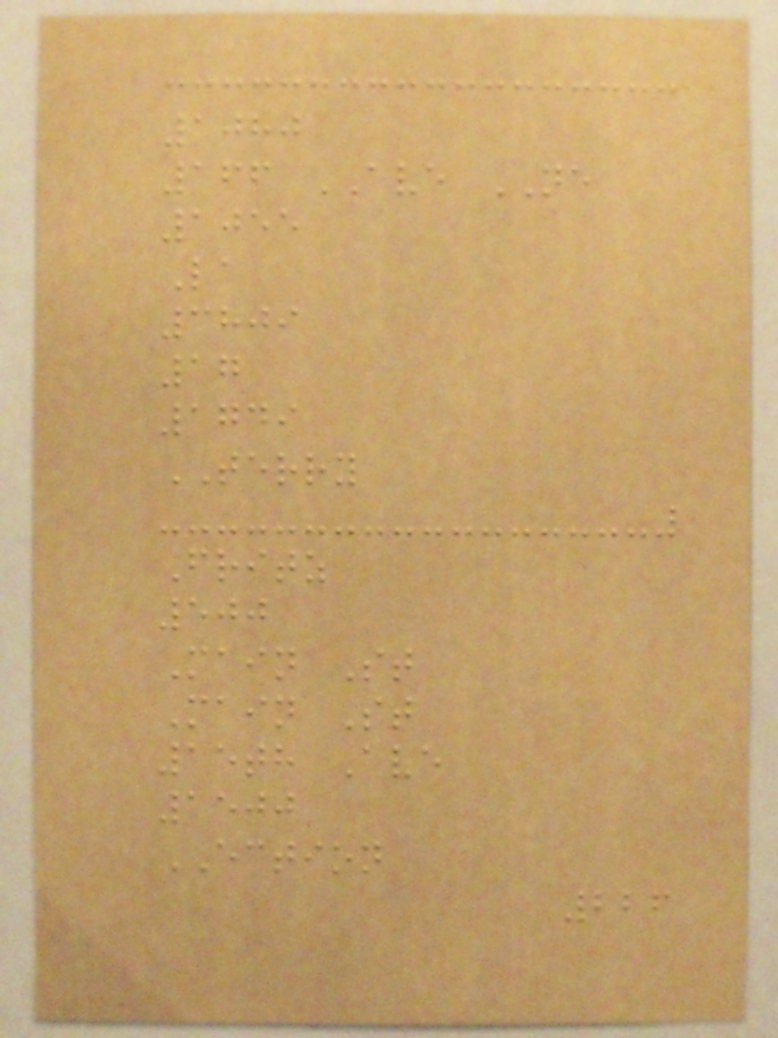1080
166 AVE NE
1055
La
3809
17
1749
TERRY
Fritz
500
Main St
Main St
15th Ave
1500
ECTION
226
